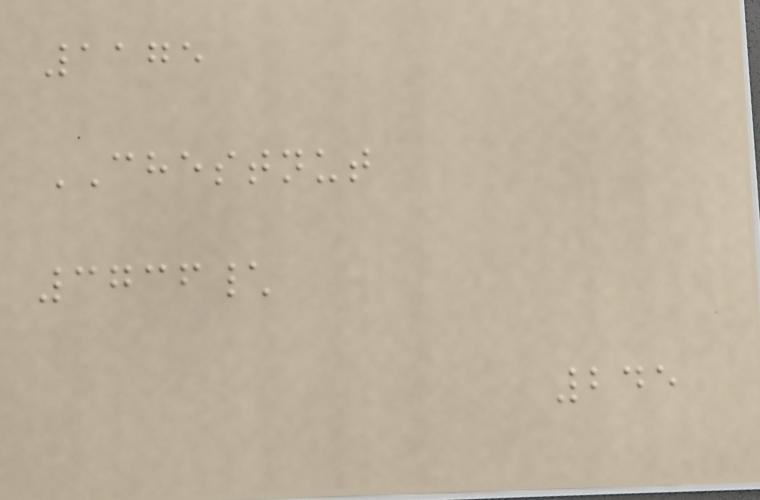1175
CHESTNUT
3736\
245
